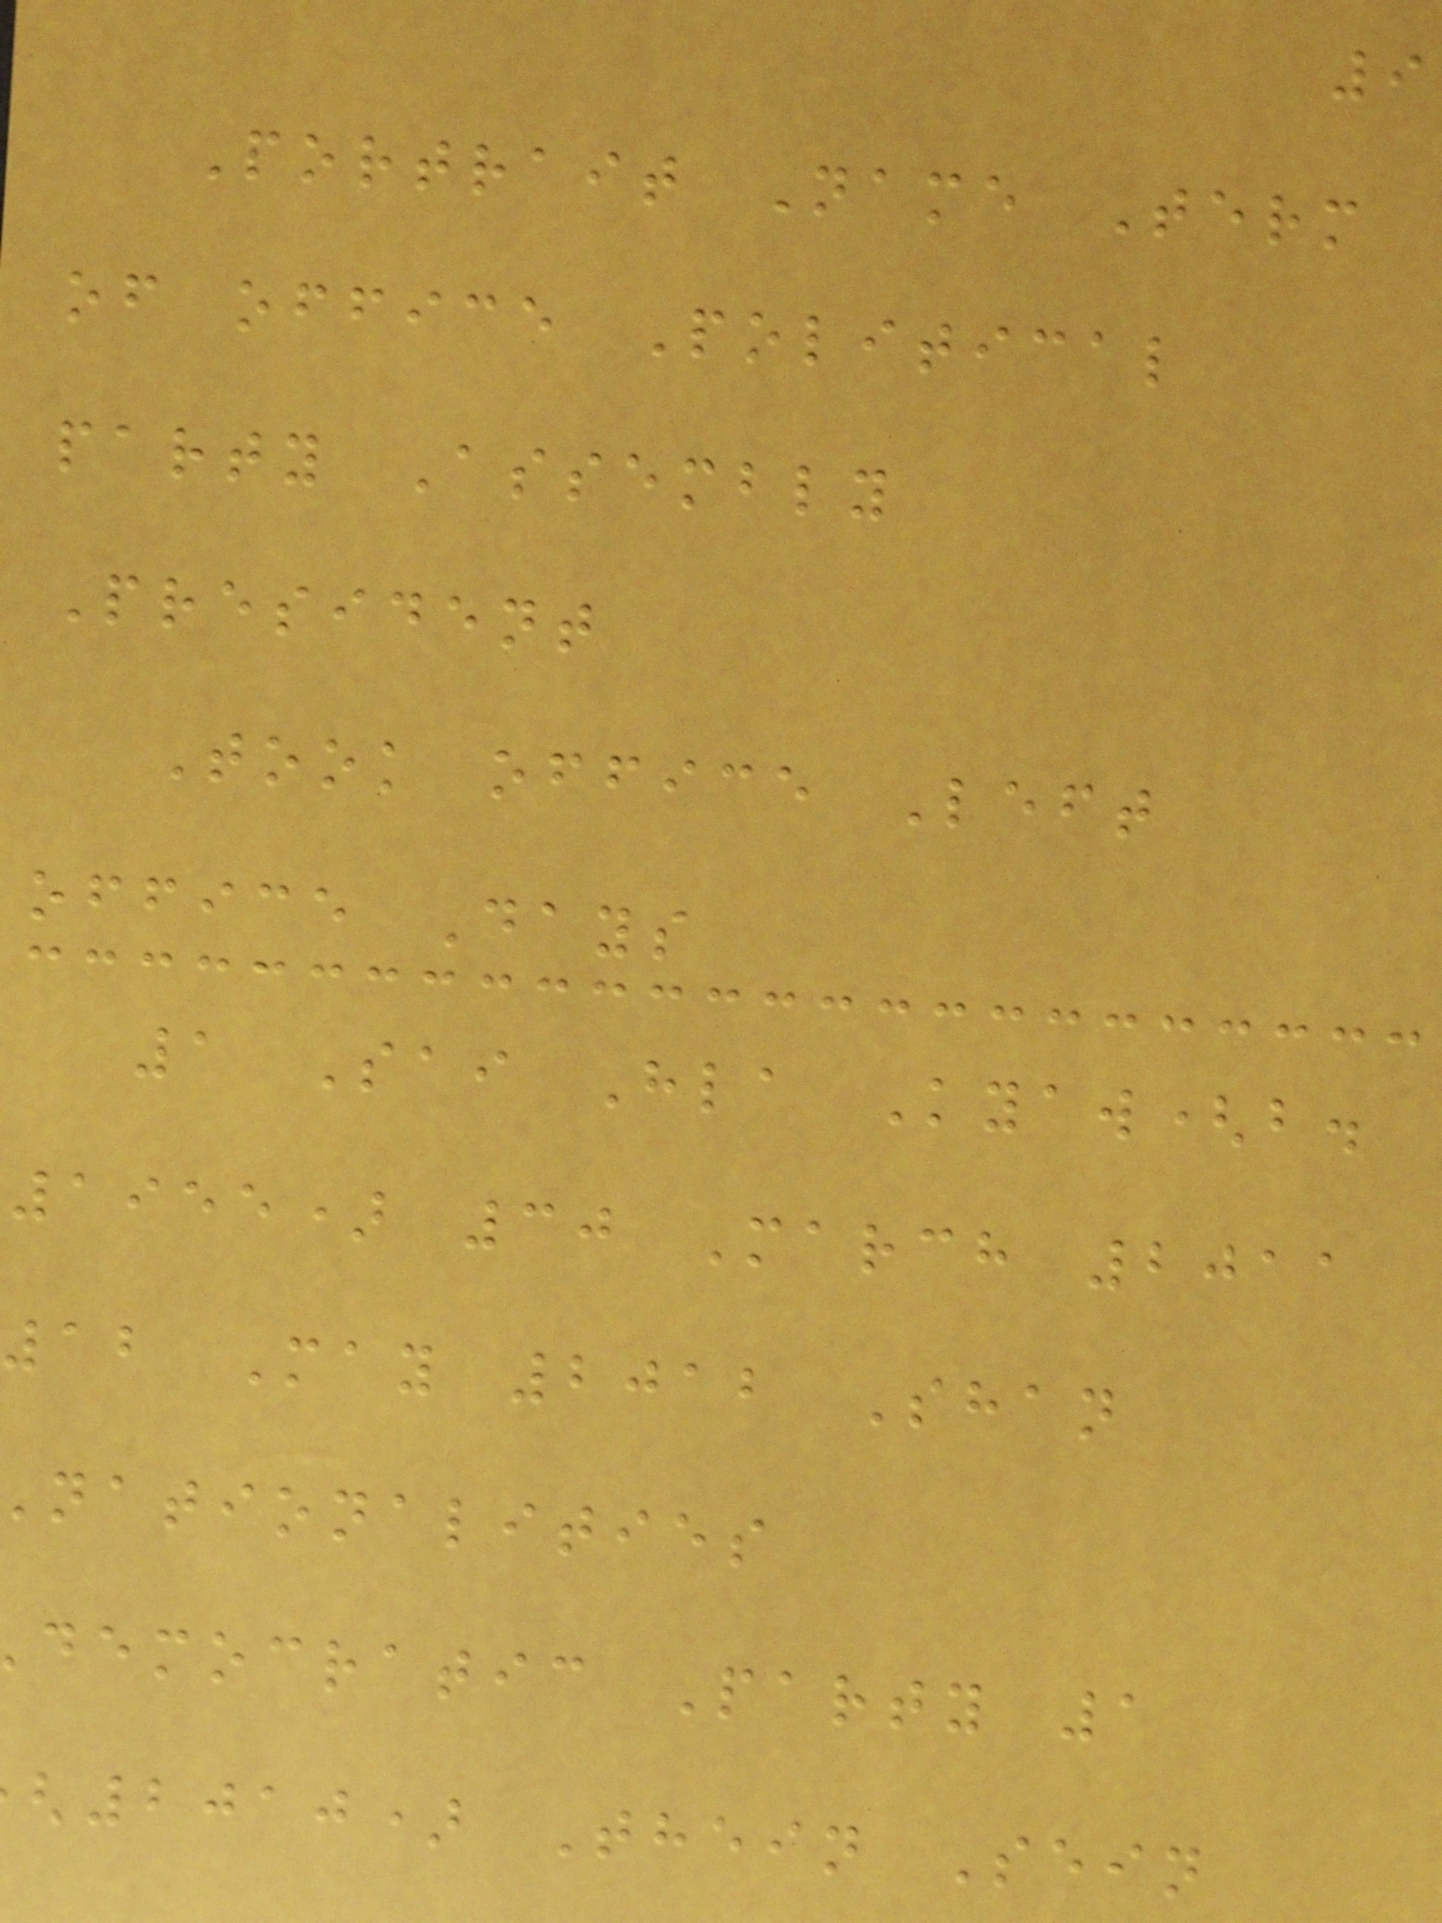Portrait Name Term
of office Political
party Assembly
President
Took office Left
office Days
1 Sai Hla Kyaw(b.
1955) 30 March 2011
12 May 2012 Shan
nationalities
democratic Party 1
2010) Thein Sein
